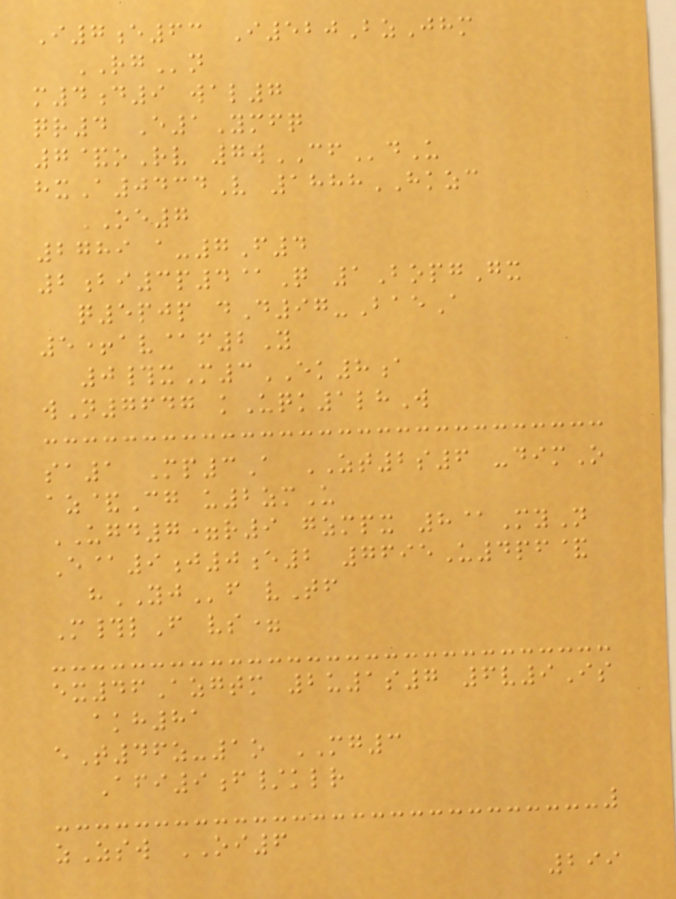I7e63 I520BzJhm
RGn
m4d9 wal7
qr4 E1Ymfq
7&oRv 7wCFdU
hxA0434V 1888HKZC
OE7
2789 a-7F4
2bi3p4@Q 1BopgGx
q5pjp dD97-BaeA
5+av@f2Y
0#xM3EK8a
wN7647 kUqk1lhW
sa1 Mp3A ZT2s6 -dimO
az&Cg u2zmU
UGD7=r9 gzmpx 8@MyN
E@9j0e2 7695U4pf&
hYJf vTf
M#lF vs=
ex46Azgtm 2u1s7 6v9Is
akh81
eT46z-1o MG3
Afi9f/klr
zZsw OI6
299
